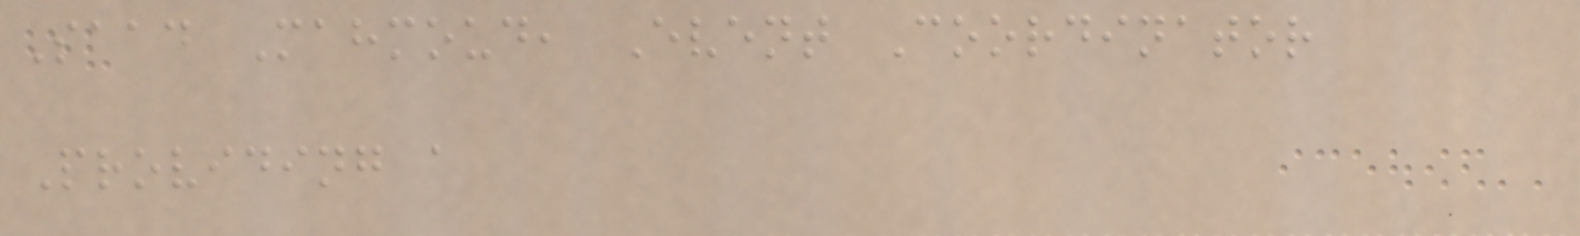Saad Mahmoud, Event Coordinator
Providing a
